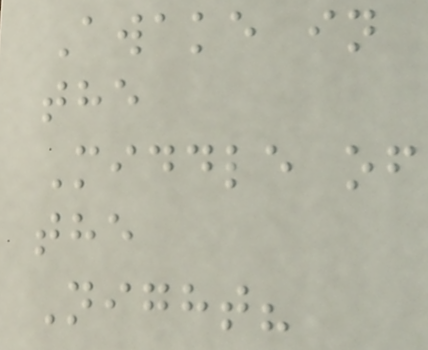Awake in
the
Middle of
the
Night?
